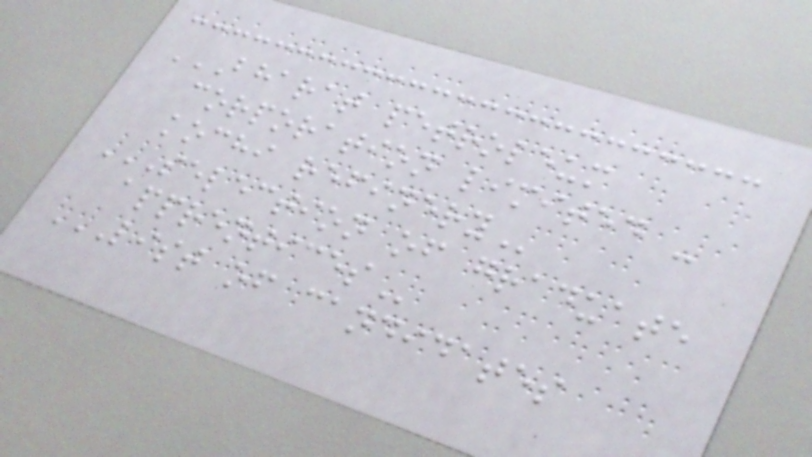BHARAT PETROLEUM
CORPORATION LIMITED -
KOCHI REFINERY
SELECTION OF GRADUATE
APPRENTICES
LIST OF CANDIDATES
